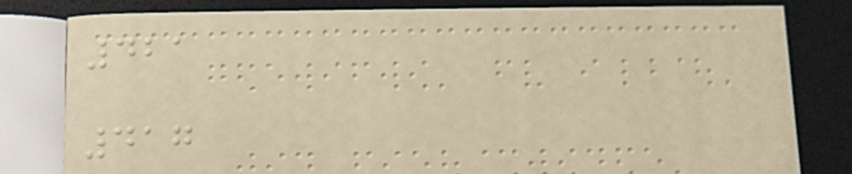421
417
